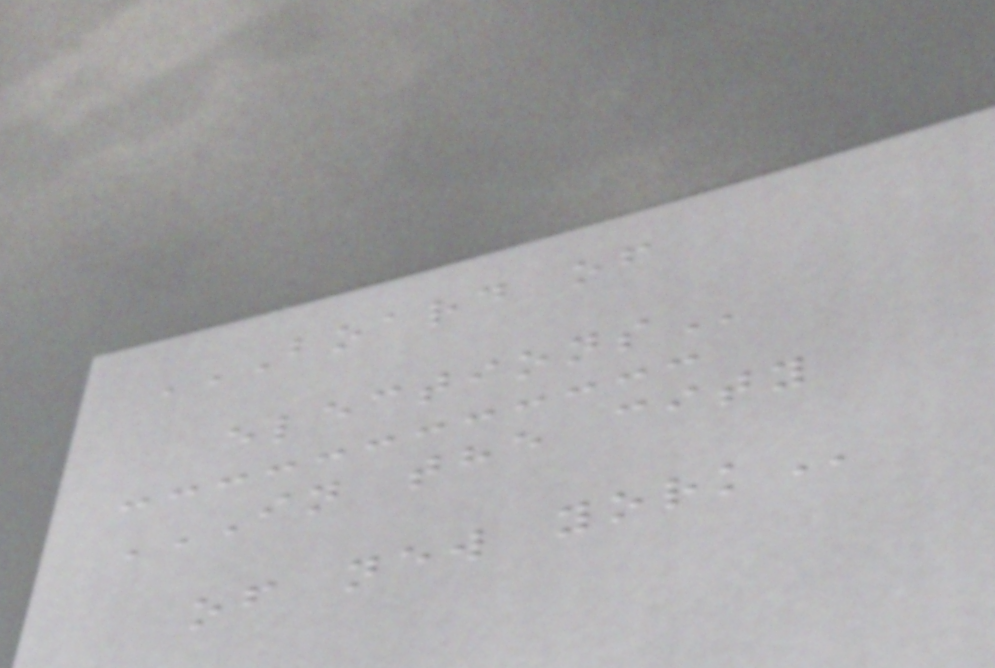BOARD OF
ELECTIONS
IN THE CITY
OF NEW YORK
